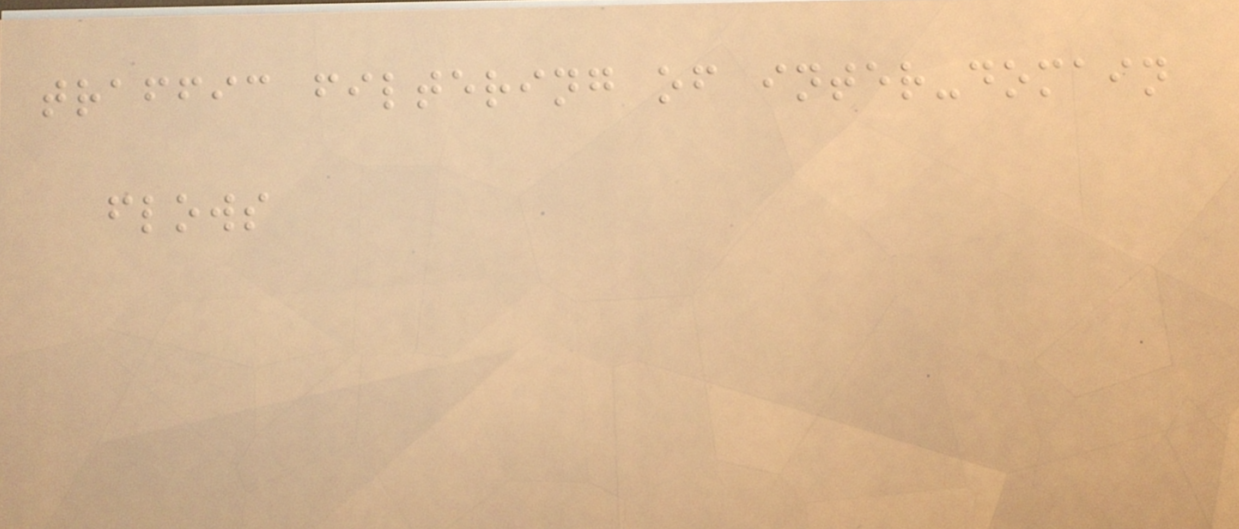traffic filtering of inter-domain
flows
